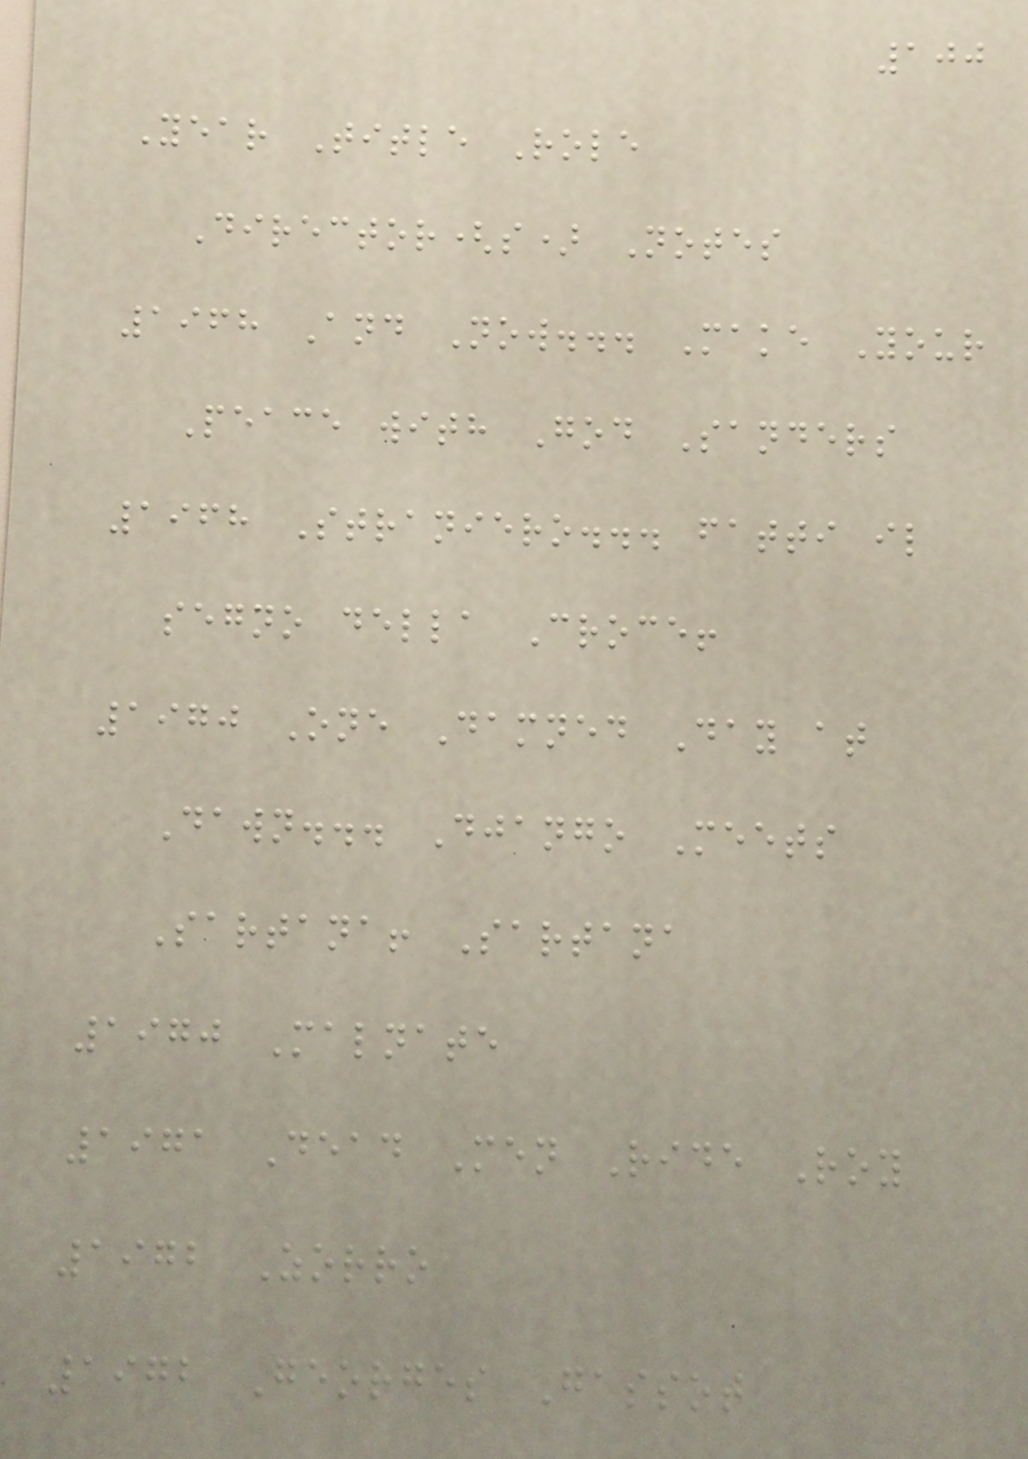100
Year Title Role
Director(s) Notes
1968 And Now... Make Your
Peace with God Sanders
1968 Straniero... fatti il
segno della Croce!
1970 One Damned Day at
Dawn... Django Meets
Sartana! Sartana
1970 Malnate
1971 Dead Men Ride Roy
1972 Zorro
1972 Georges Gassot
